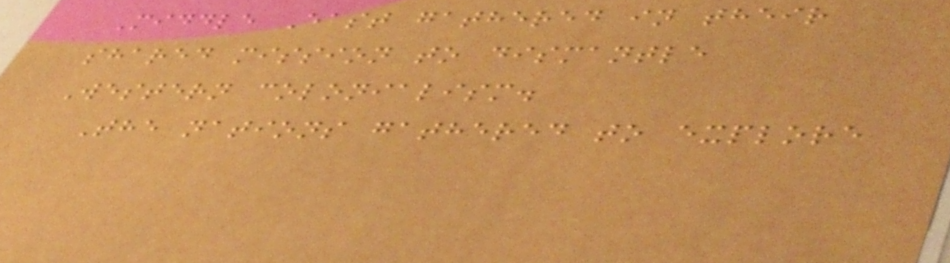Middle East gathered in their
shared mission to dismantle
Western colonialism.
The nations gathered to explore
